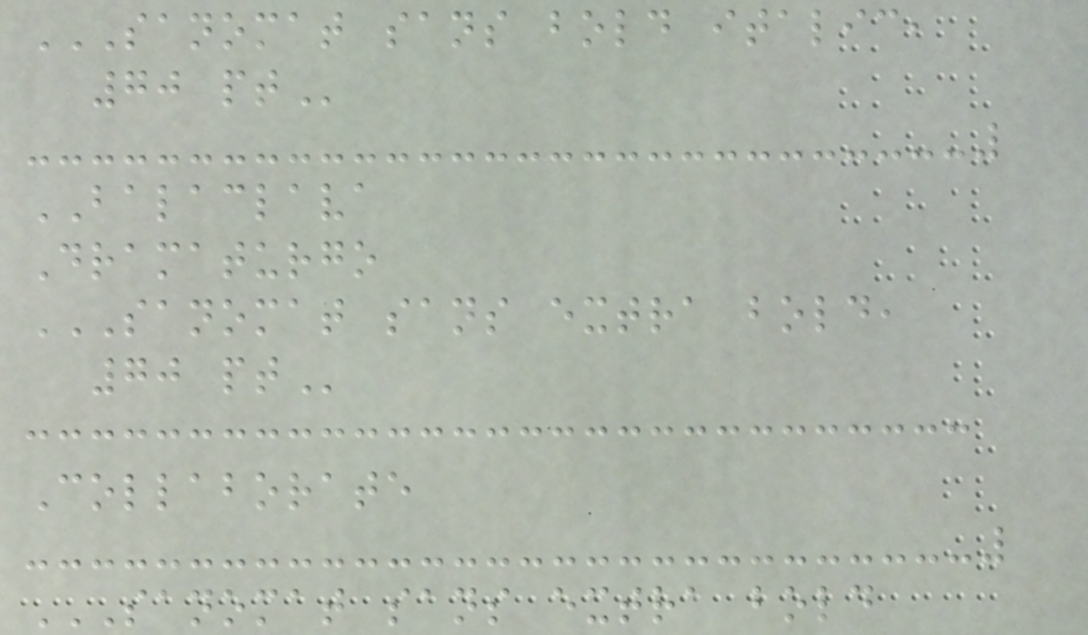SANOMAT SANS BOLD ITALIC,
70 PT
BALACLAVA
Dramaturgo
SANOMAT SANS EXTRA BOLD,
70 PT
Collaborate
SANOMAT SANS EXTRA BOLD
